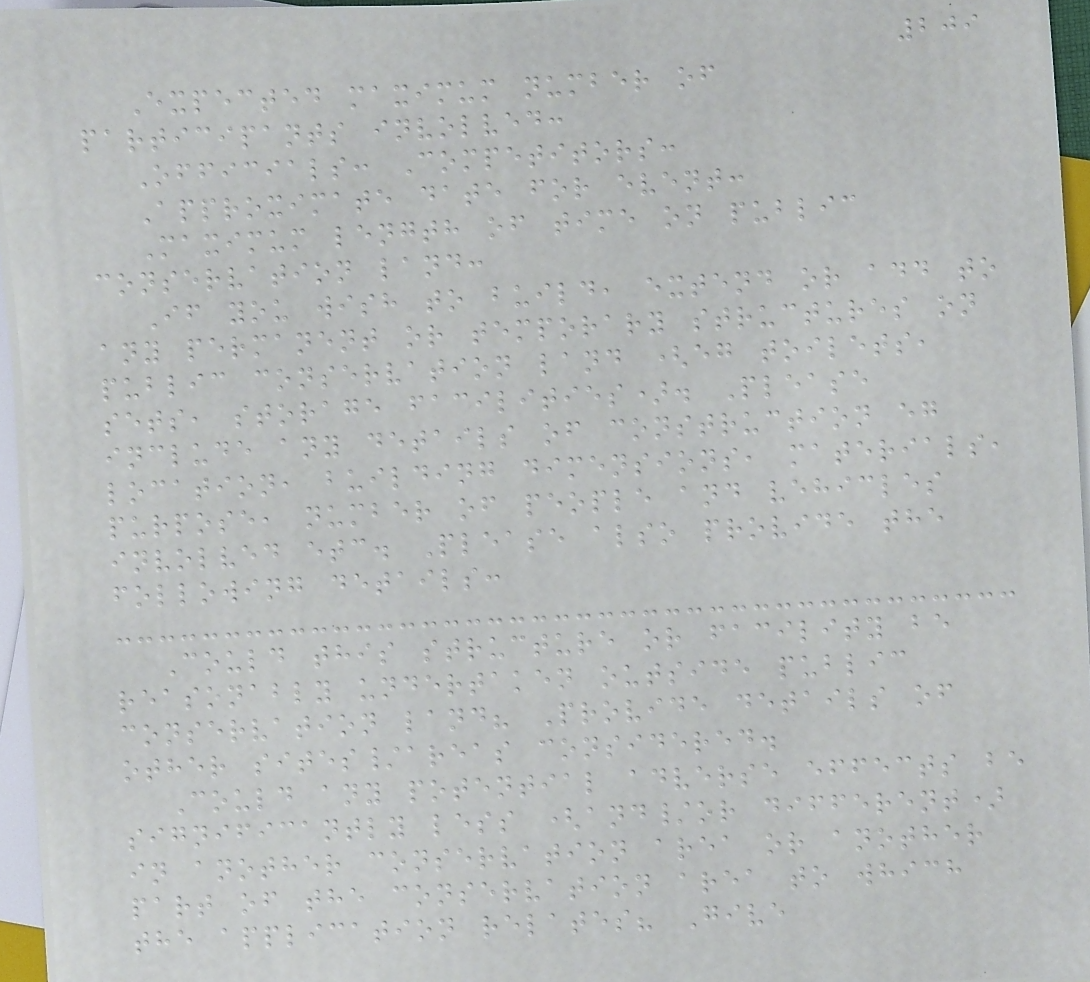209
Expected maximum number of
participants involved:
Officials: Competitors:
Approximate date for event:
Maximum length of time on public
conservation land:
If you wish to build, extend or add to
any permanent or temporary structures on
public conservation land (eg toilets,
sets, storage facilities). Please
include any details of construction eg
location, building dimensions, materials,
purpose, number of people and vehicles
involved etc. Please also provide the
following details:
Could this structure or facility be
reasonably undertaken outside public
conservation land? Provide details of
other sites/areas considered.
Could any potential adverse effects be
significantly less (and/or different)
in another conservation area or another
part of the conservation area to which
the application relates? Give
